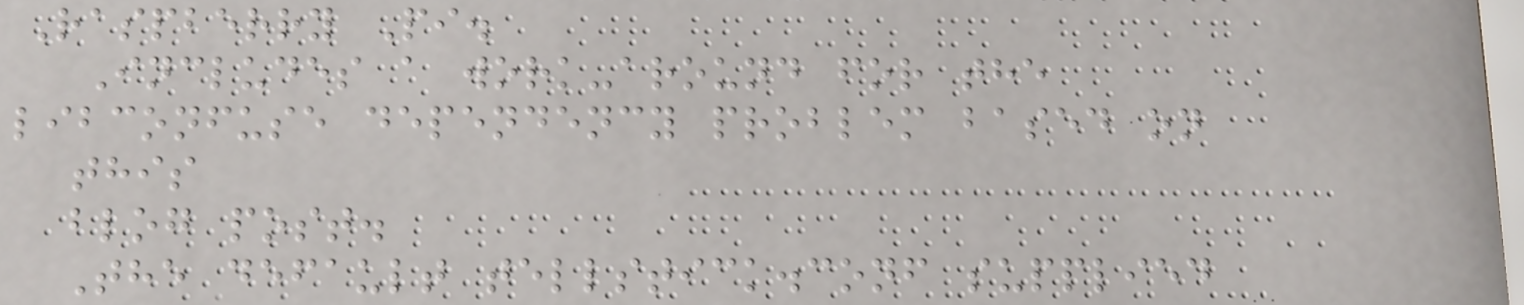Raspberry Pi.
Includes a work-around for the
libconfuse dependency problem based on
this
blog post.
The default tellstick.conf supplied
